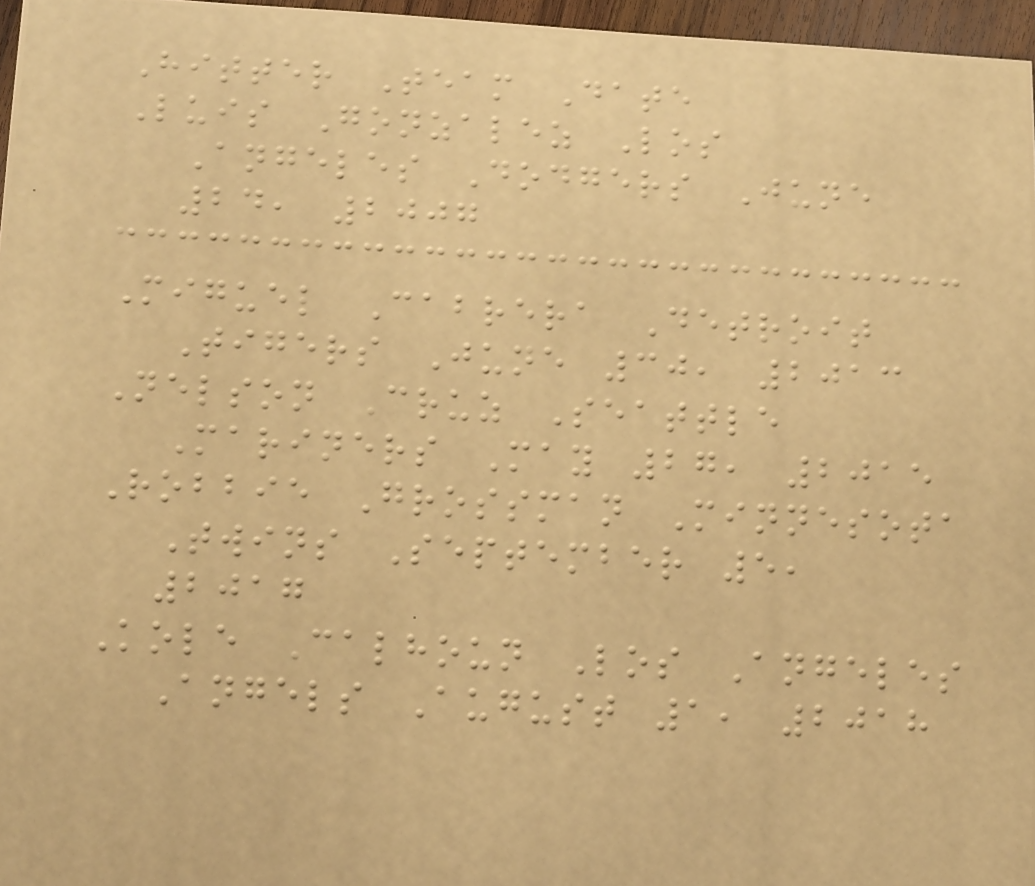Hitter Team Date
Luis Gonzalez Los
Angeles Dodgers June
24, 2007
Miguel Cabrera Detroit
Tigers June 30, 2013
Nelson Cruz Seattle
Mariners May 27, 2015
Robbie Grossman Minnesota
Twins September 5,
2017
Kole Calhoun Los Angeles
Angels August 1, 2018
